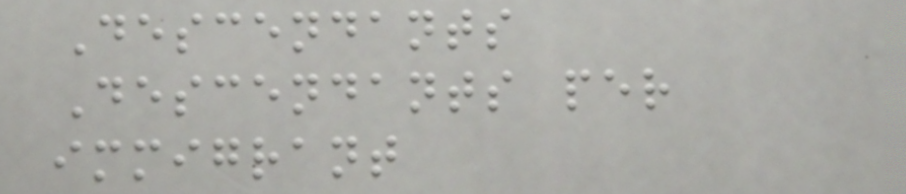Descendants
Descendants per
immigrant
